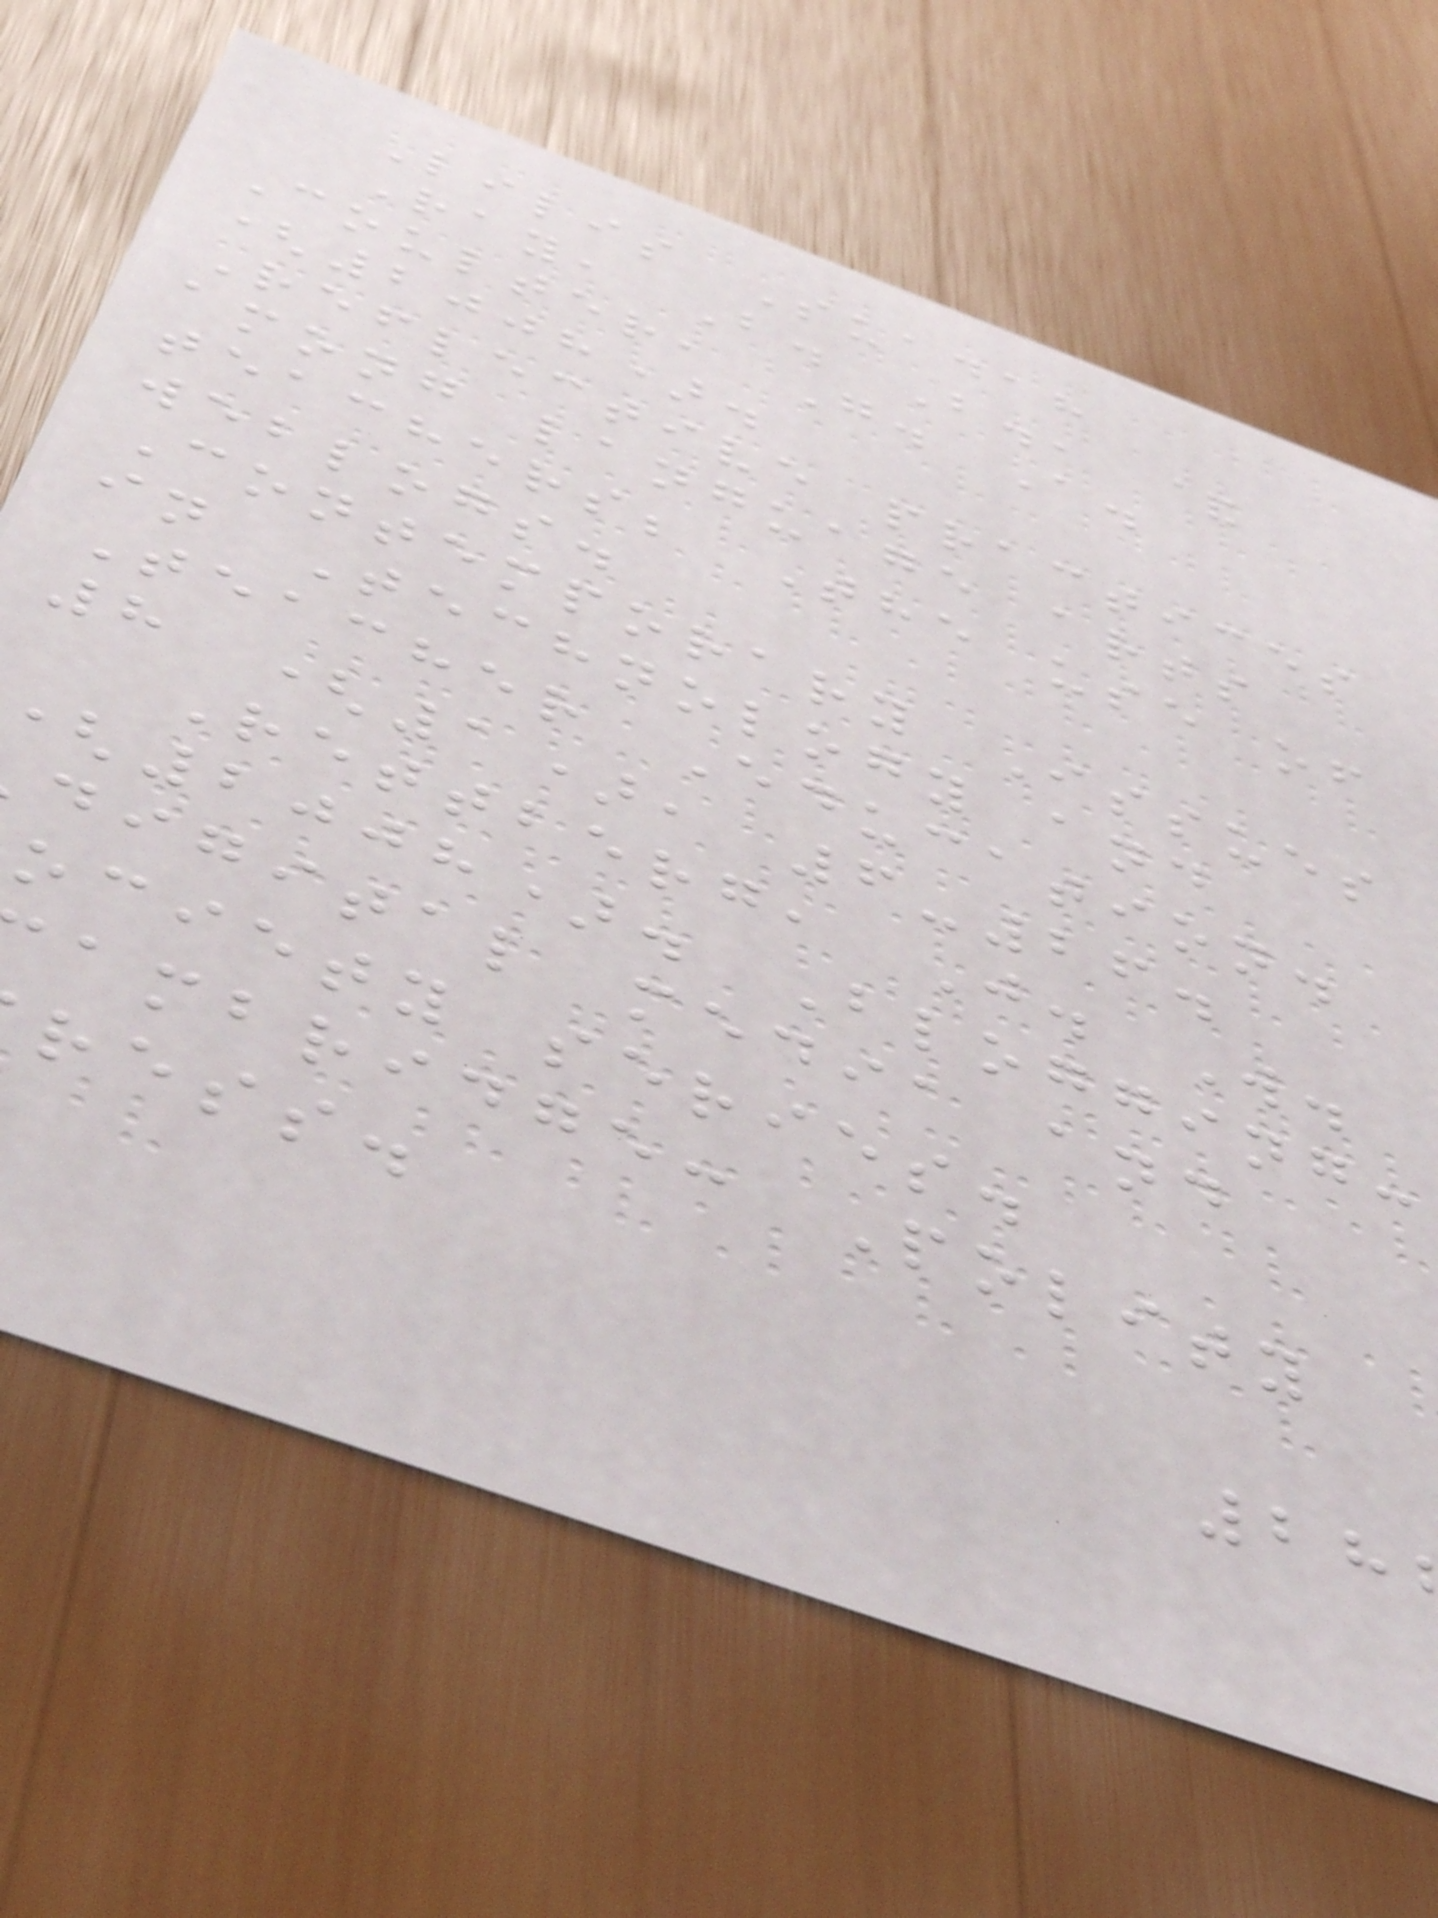Lilis Suadah
Ray, B. B., &
Coulter, G. A.
(2008).
Reflective practices
among language arts
teachers; The use of
weblogs.
Contemporary Issues
in Technology and
Teacher Education.
8 (1), 6-26.
Rettberg, J. W.
2008). Blogging:
digital media and
ociety series.
ambridge: Polity
ress.
